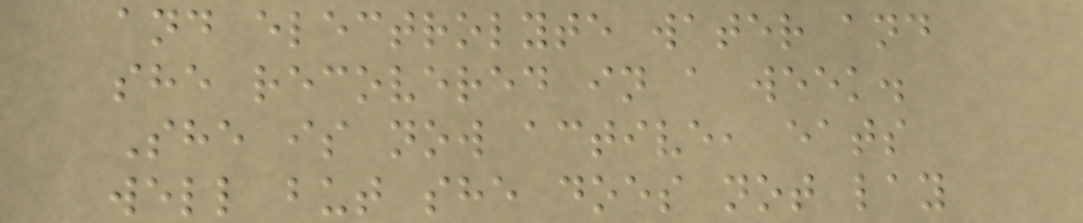and electrolyte water and
she recovered in a week.
She is now active, eats
well but she does not lay
